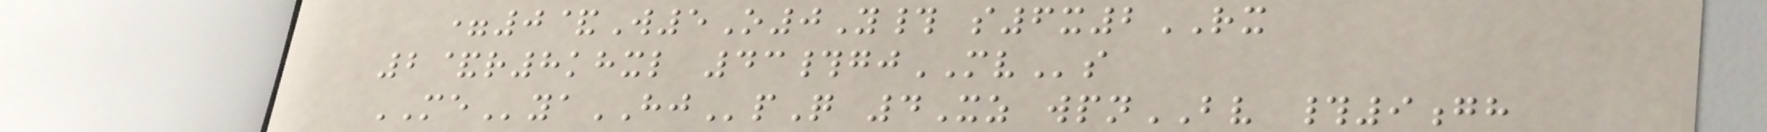=0&W5O0Y# s6x2RX
2&r8khxl 43#gjMVs
MEyaHJpQ 4Xz wpnBV #9gh
